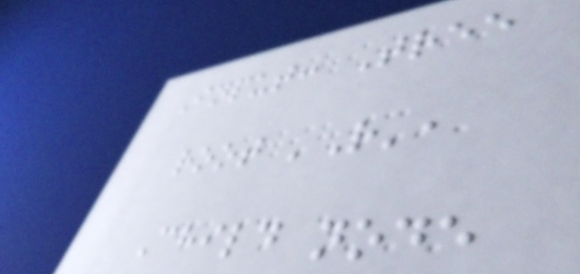Input: Tree
root 'R',
Child node
